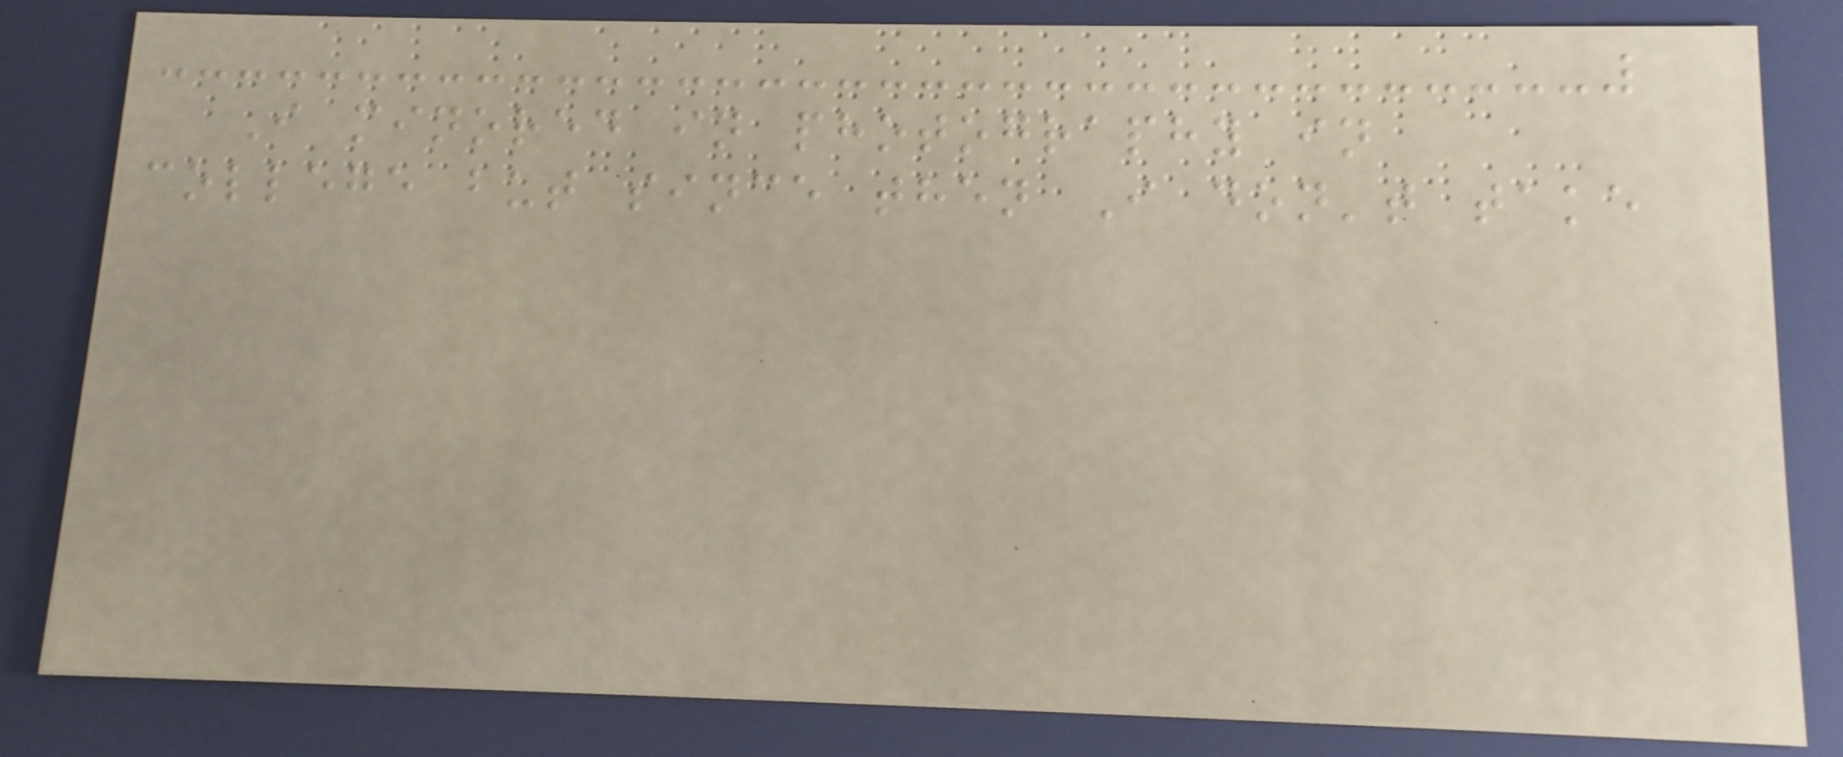I minored in photography in
college but since then I don't take
